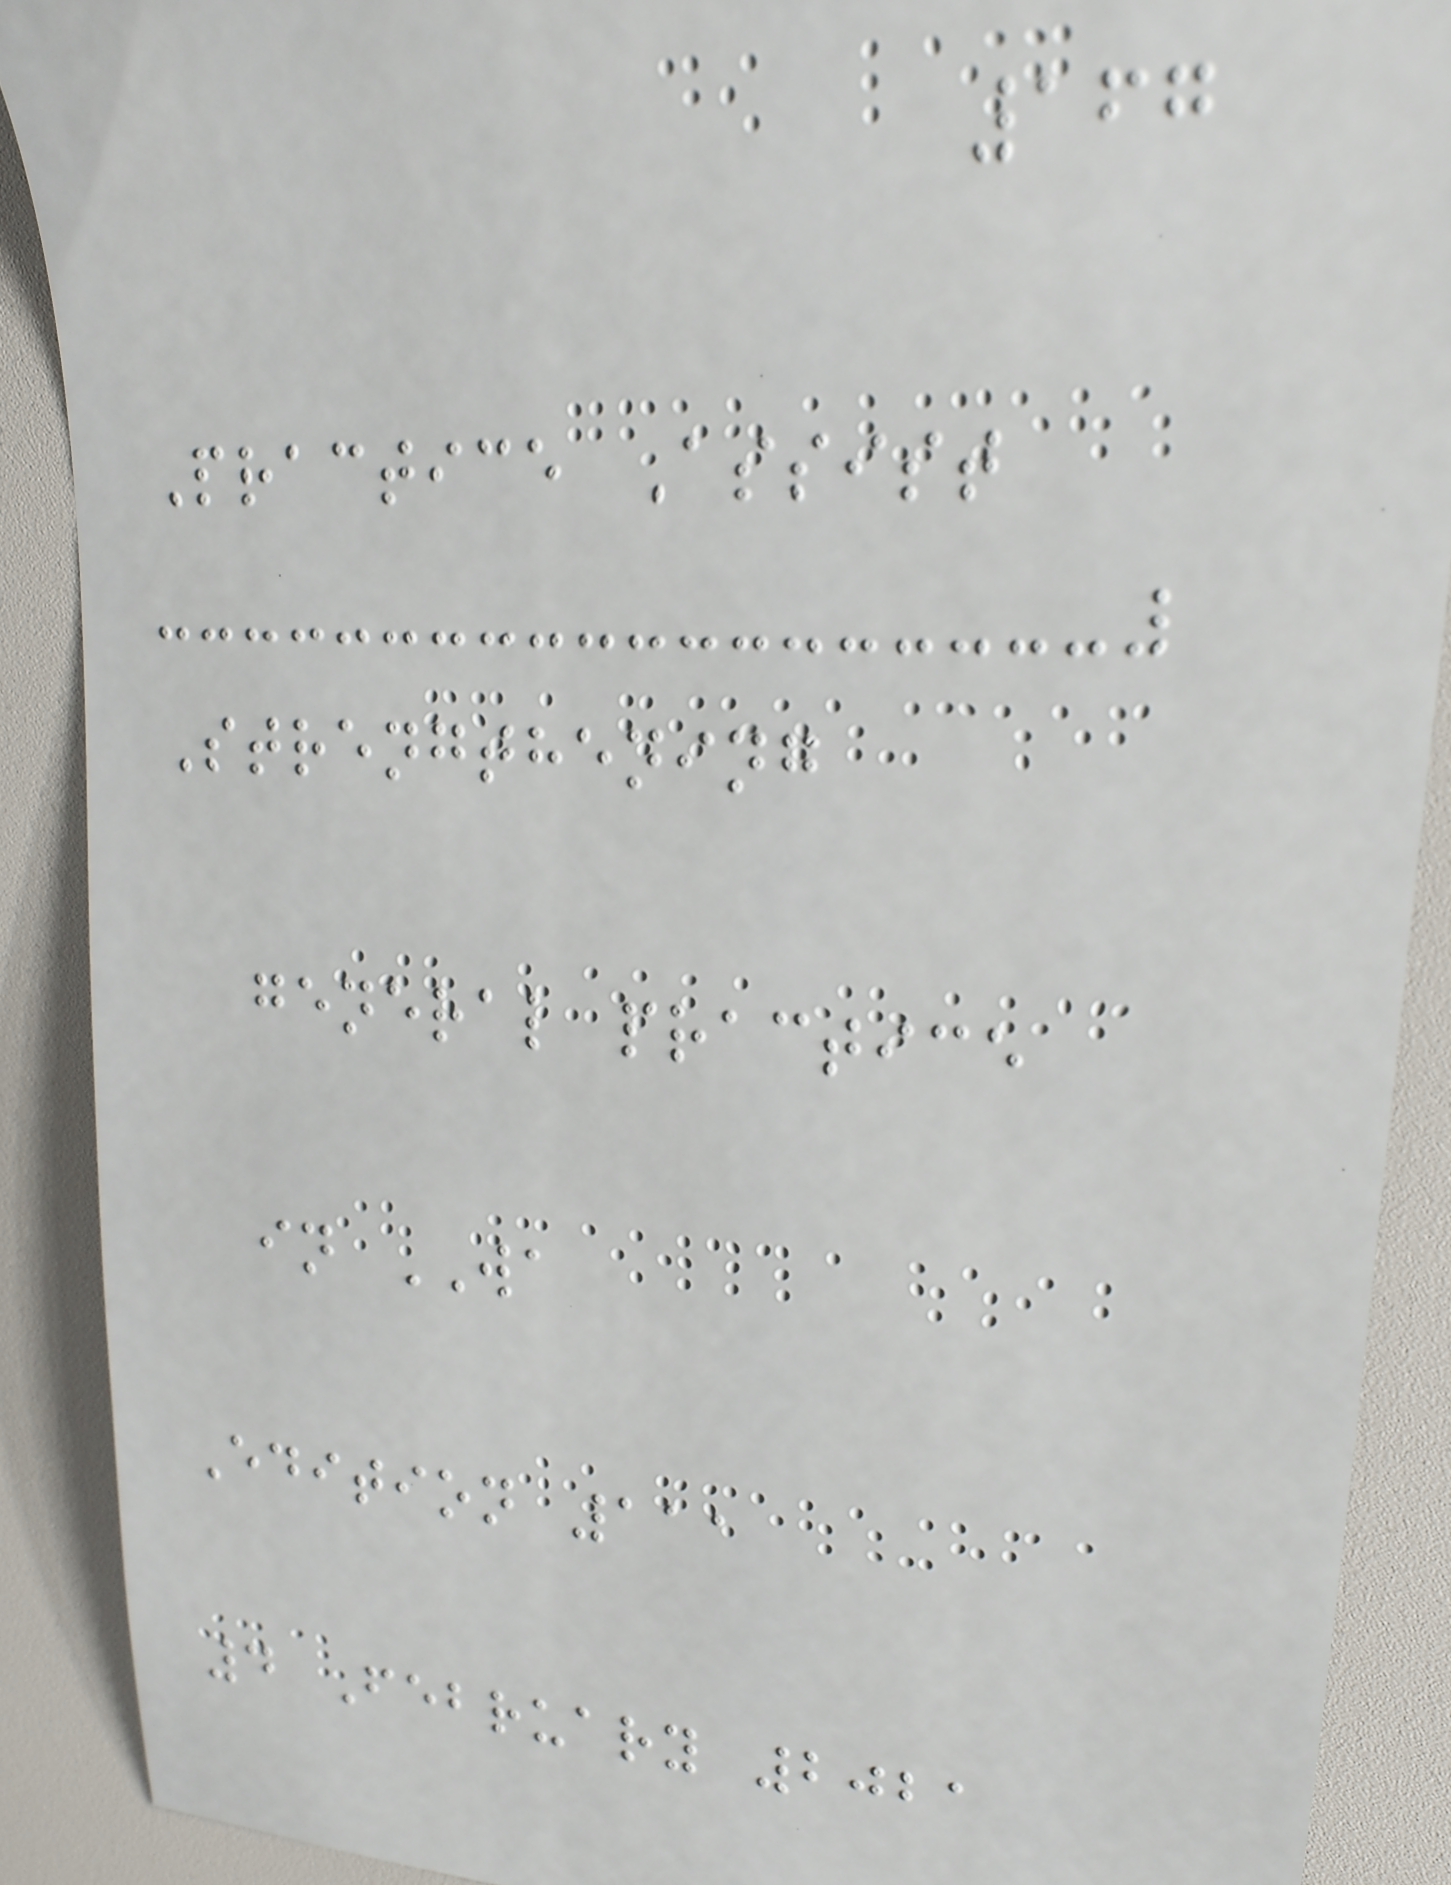167
Practice Assist
Strengthening
general practice
in WA
Edition 111
4 February 2021
